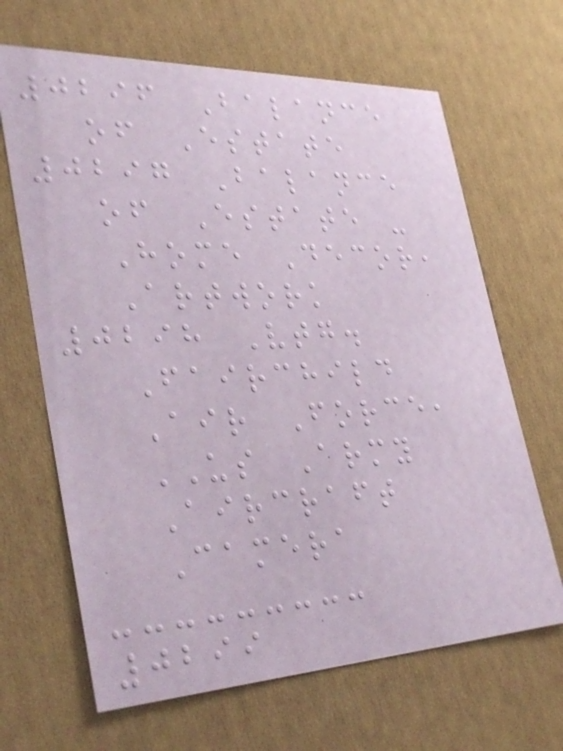0296 Balance
of Estate
0297 Balance
of Estate -
Home Decor,
Artwork
0298 Vtg.
Fairchild
Air Force,
US Army
Aircraft
Camera
0299
